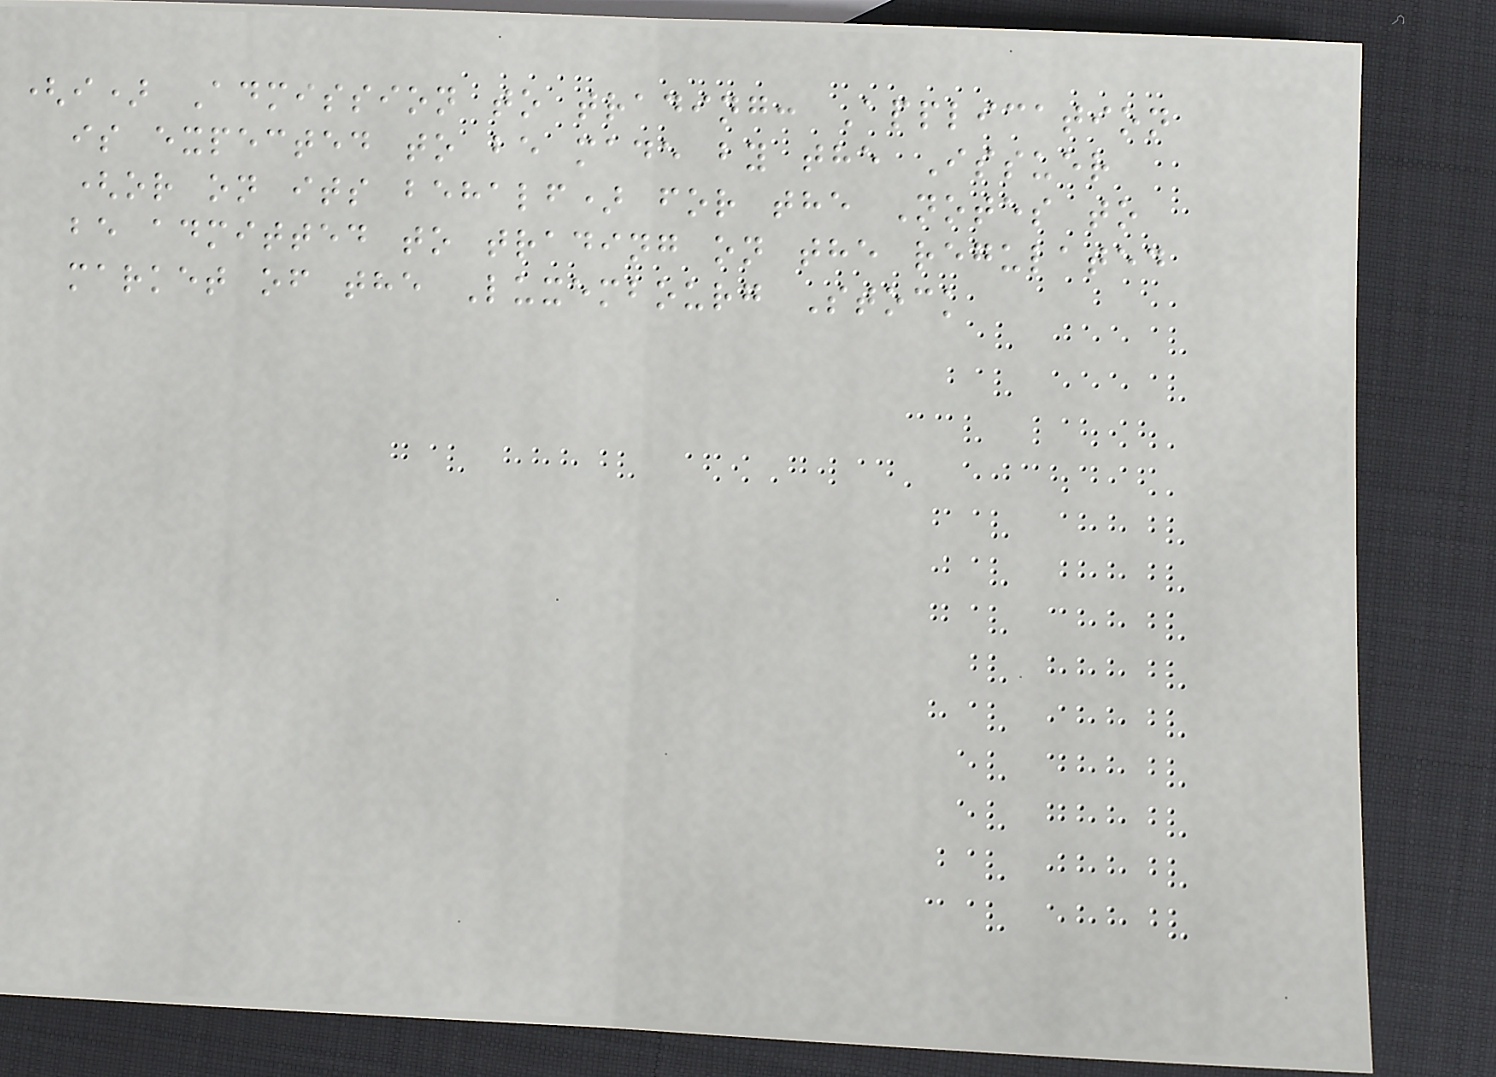(i) Admission to trading: Application
is expected to be made by the Issuer
(or on its behalf) for the Notes to
be admitted to trading on the regulated
market of the Luxembourg Stock
